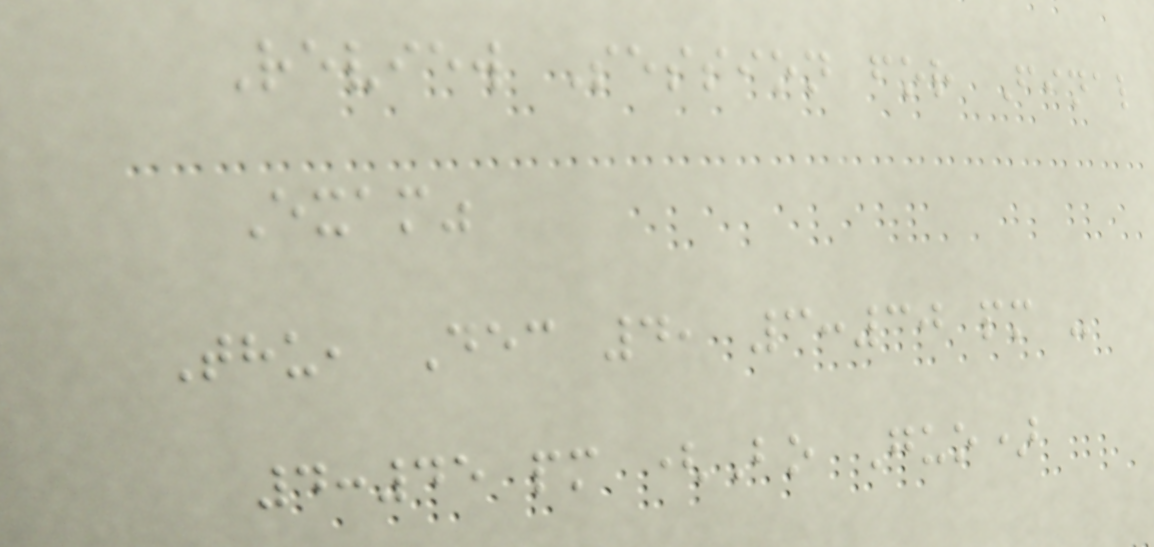Review Session for Final
Exam"
Thu, Dec 4, 3:30 pm -
4:45 pm (Bo Guo)
